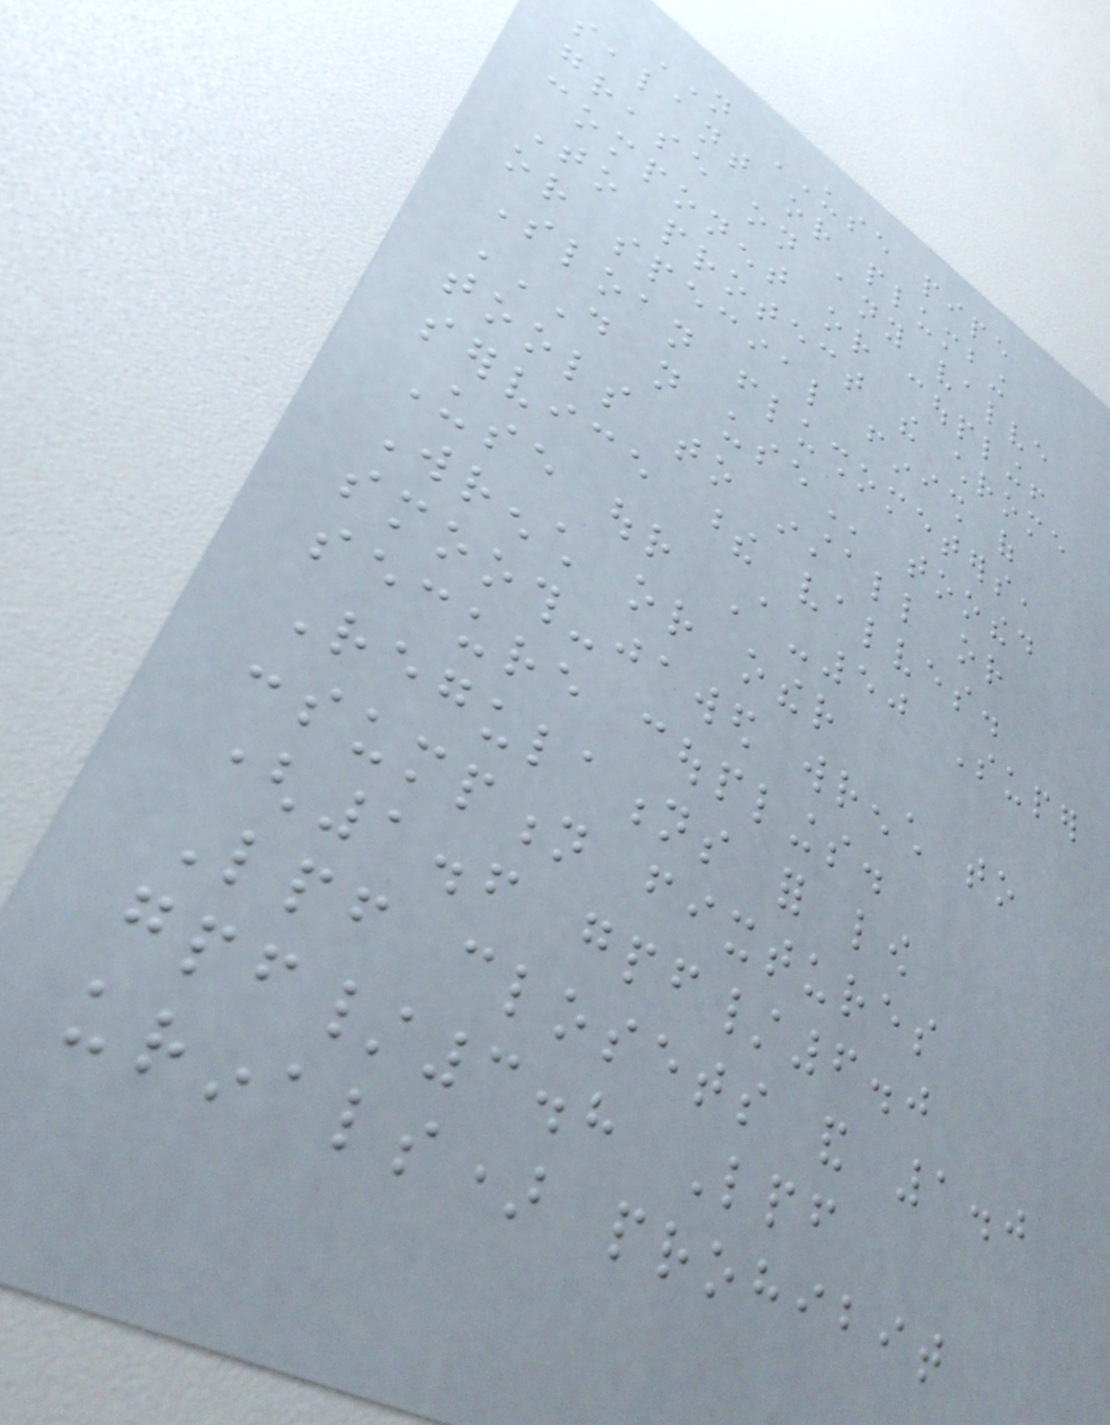NOT USE pipe
sealant or plumbing
grease on any valve
component or coupling!
To protect the chrome
or special finish of
Sloan flushometers,
DO NOT USE toothed
tools to install or
service these valves.
Use our A-50 Super
Wrench or other
smooth-jawed wrench to
secure couplings.
Regulations for low
consumption fixtures
(1.6 gpf/6.0
Lpf closets and 1.0
gpf/3.8 Lpf
urinals) prohibit
